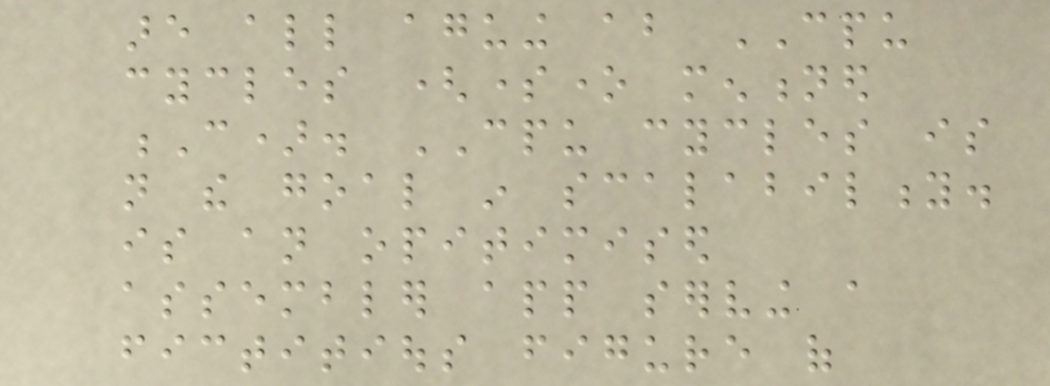are all aguing about CPU
cycles (someone mentioned
C). CPU cycles is
not the goal in scalability.
is an opitimised
assembler app serving a
fictitious figure of
